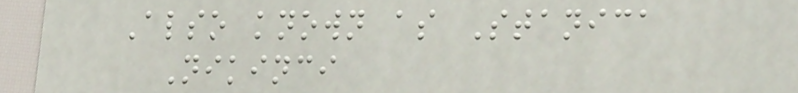Also known as Stanica
Nikinci
